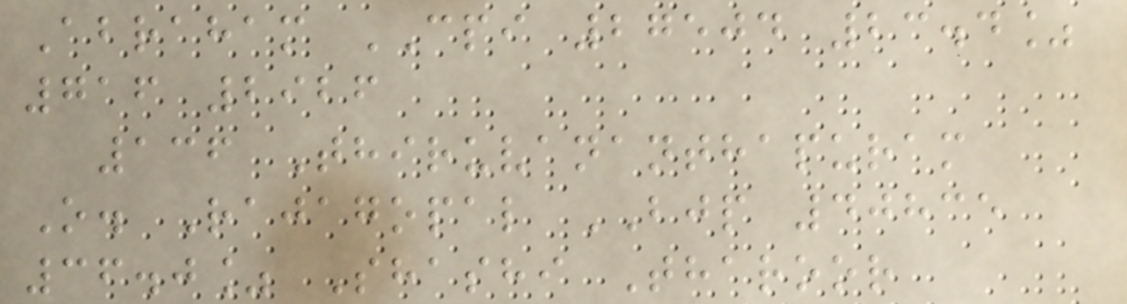Abraham CPI 27504 23.4%
716 2926
136 Thiruvananthapuram
O. Rajagopal BJP 40835
36.0% Shashi Tharoor
